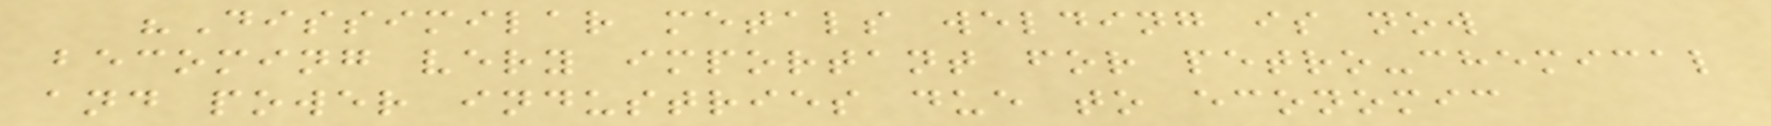"Dissimilar metals welding is now
becoming very important for petro-chemical
and power industries due to economic
